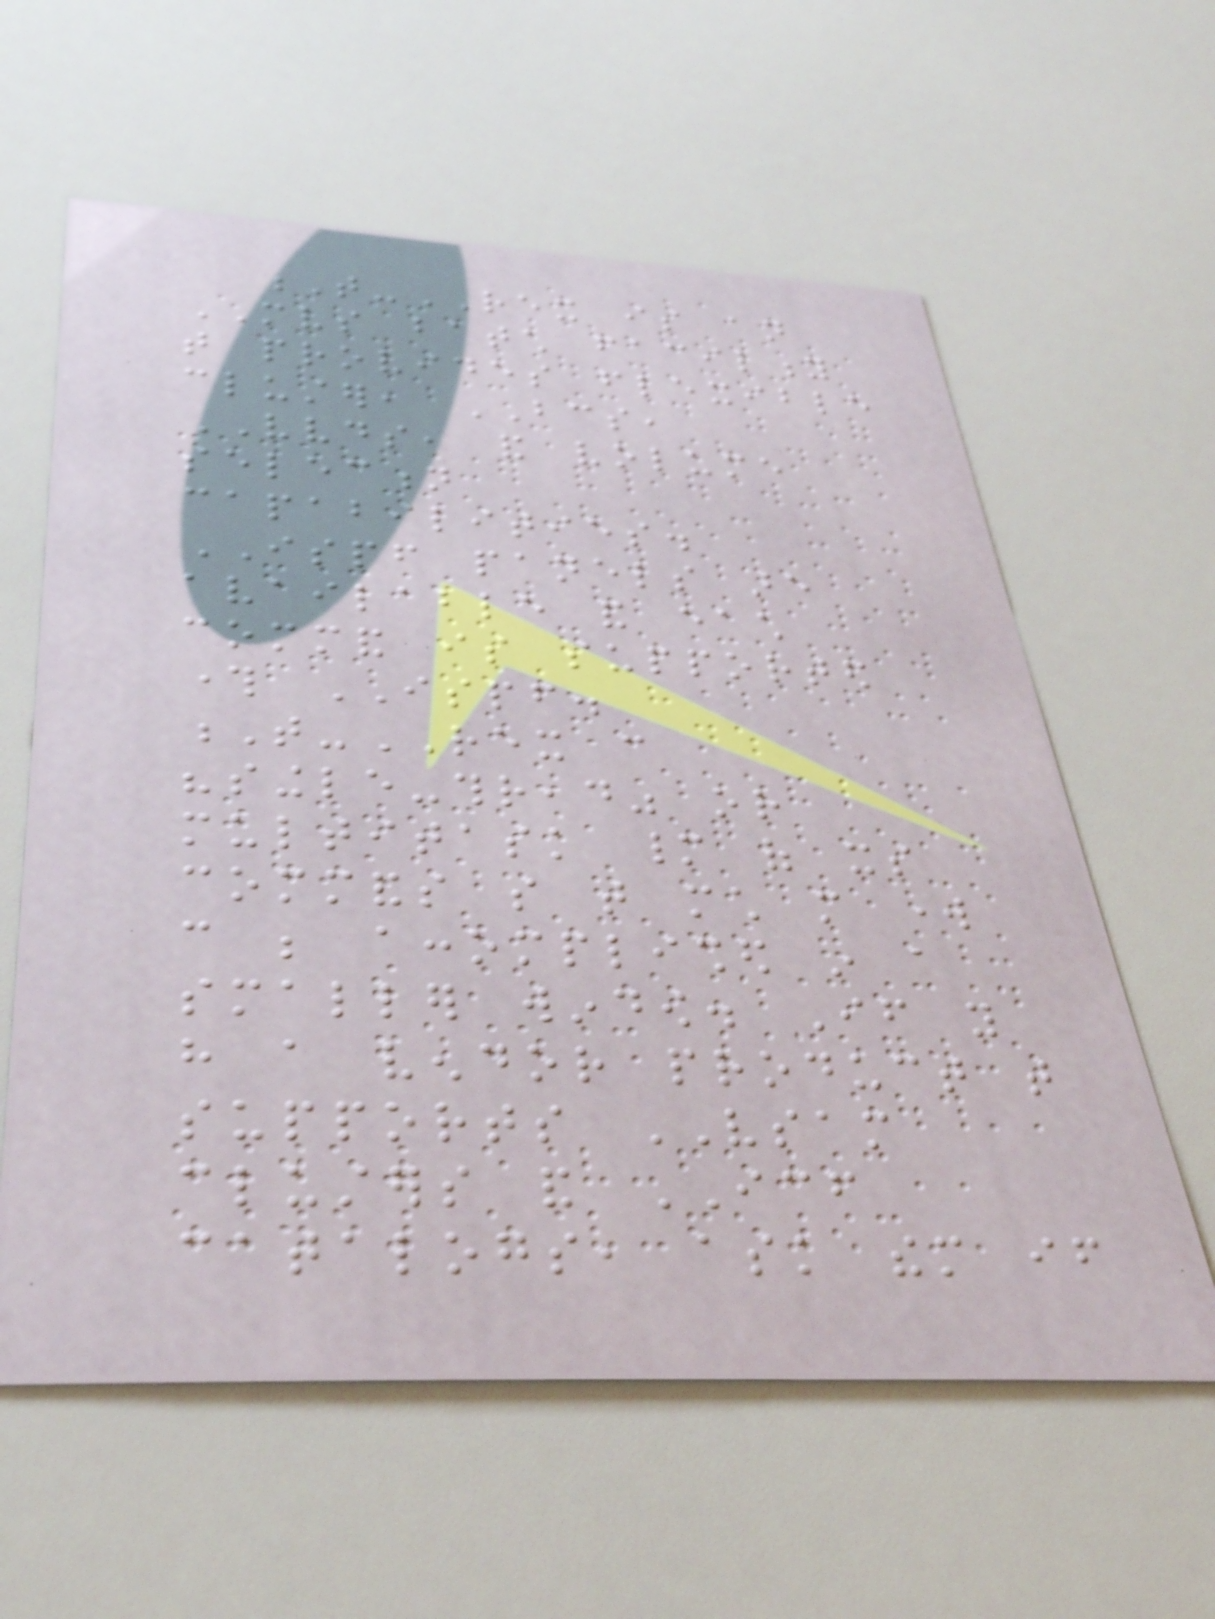T-REX is an
MVS batch facility
that provides flexible
cluster, BCS,
VVDS, and volume
selection
capabilities.
ISPF panels are
available and each
command is supported
through ISPF.
T-REX can
"single-thread" or
multitask many of its
commands so that much more work
can be accomplished in a
smaller window. If you
have a vendor product that
supports VSAM
clusters and ICF
catalogs, ask them if
